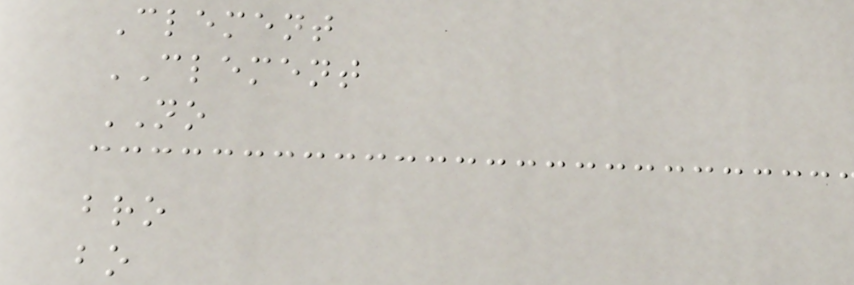Clement
CLEMENT
NO
bro
bo
